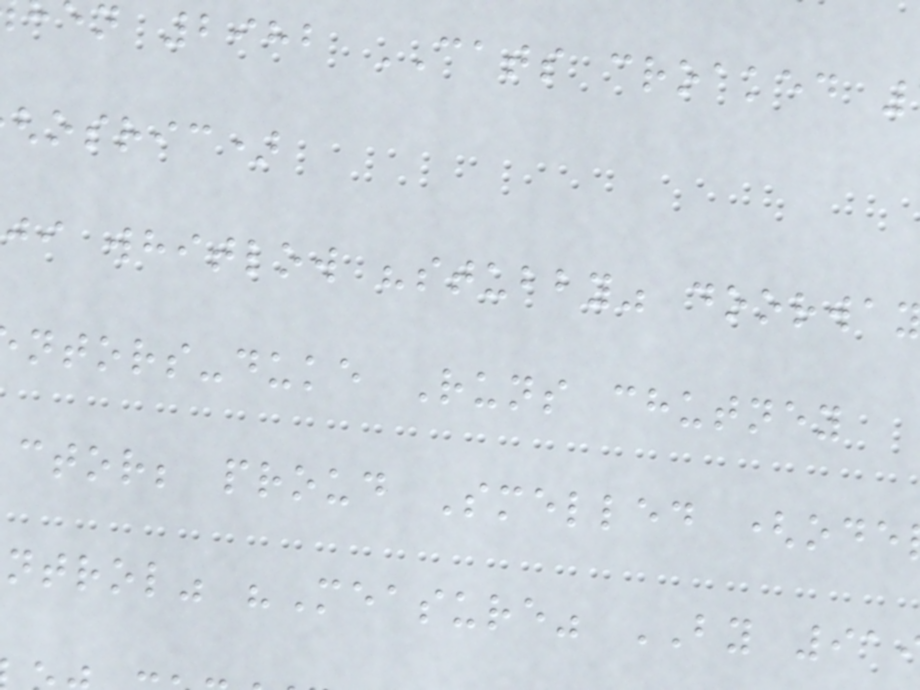n 2982 CATS croaked
osric)
ji whitlow "stubby" doorwa
ntors-duke Runs chutney
ctor; proud Smelled (ode
ntrol" "Measure" BY 91
